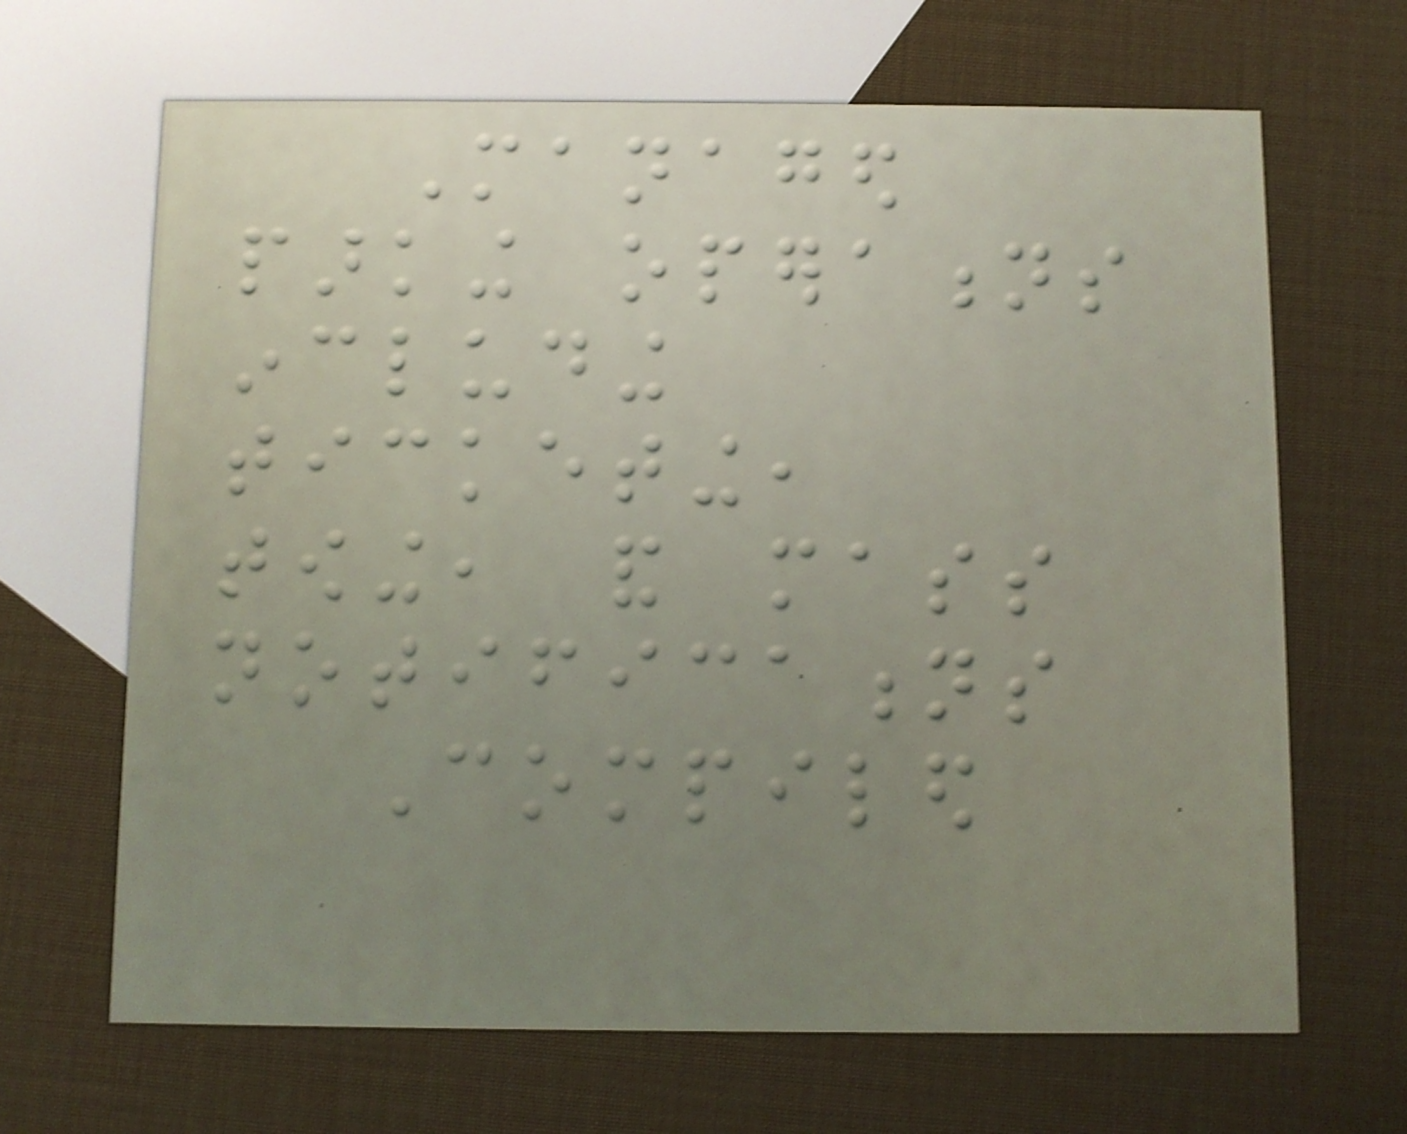Managed
parking operations
including
ticketing,
towing, and mass
notifications
Compiled
